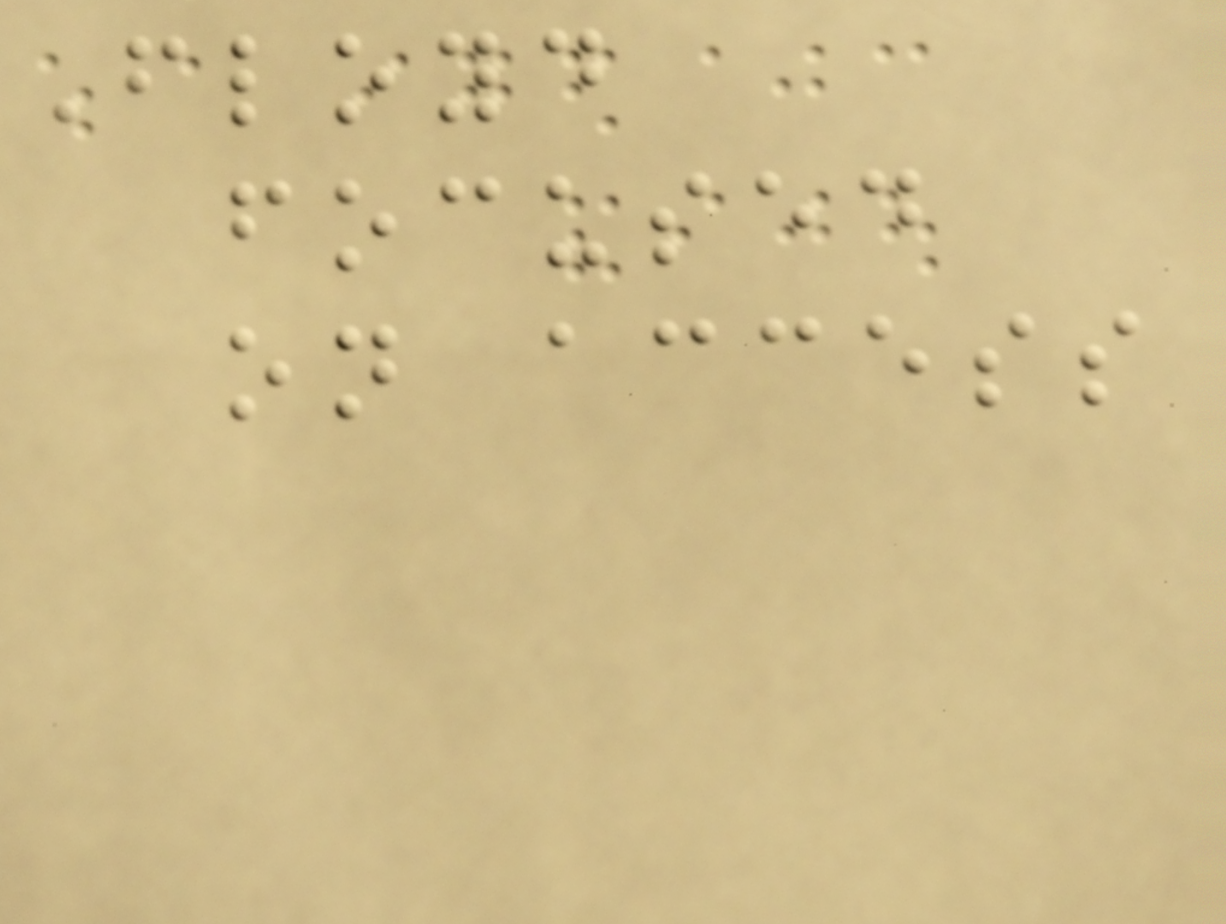Floyd
focused
on access
